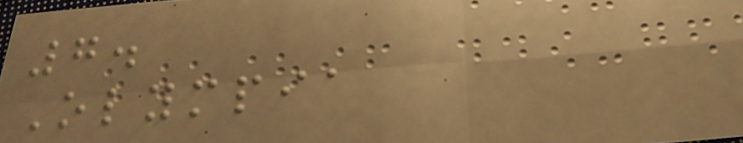7.
Olympia
